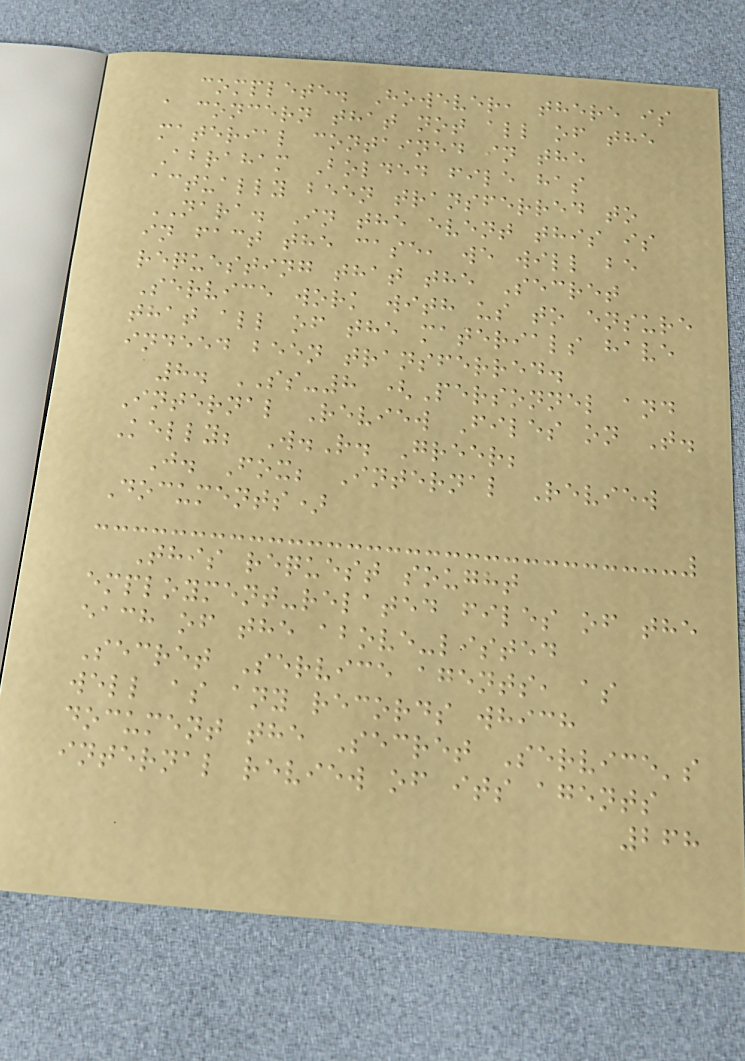complete. However, there is
a concern that not all of the
material contained in the
Abraham Bolded file has
actually been transferred to
NARA. In the event this is
in fact the case, we will be
requesting that the Secret
Service work with us to ensure
that all of the materials have
indeed been transferred.
8. SS-8 (Personnel and
Internal Review Files on T.
Kelly; W.R. Greer;
J. Fox; Internal Review
Documents)
This request sought
employment-related files of the
each of the above-listed
Secret Service agents, as
well as any records which
document the Secret Service's
internal review of its agents
268
